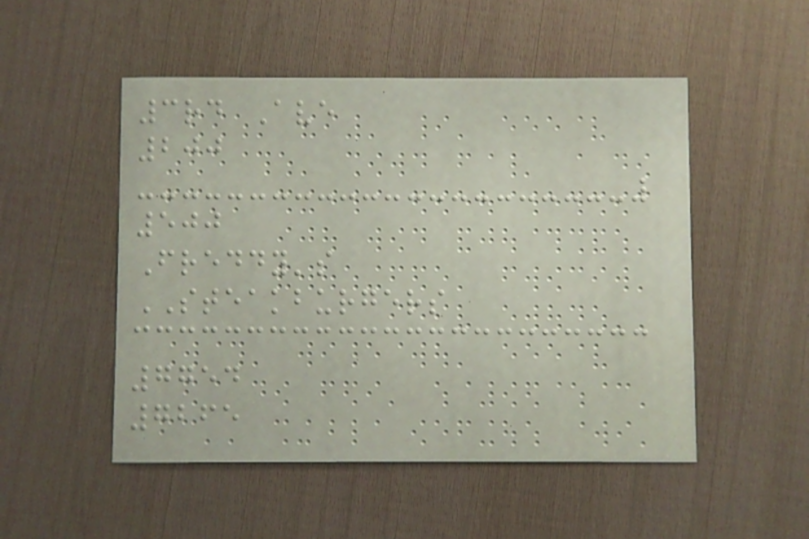3rd Ave
200
500
Freddy's
STEAKBURGERS
7754
7265
